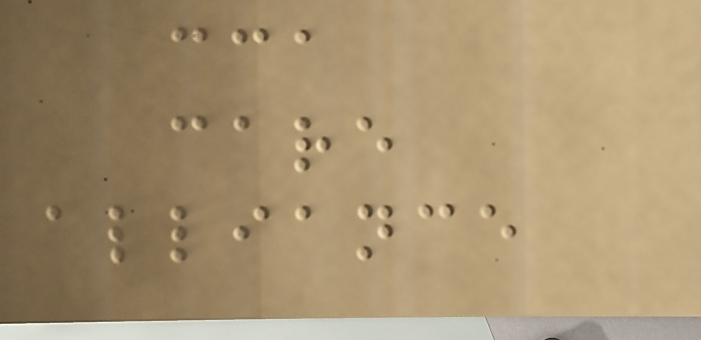cca
care
alliance
